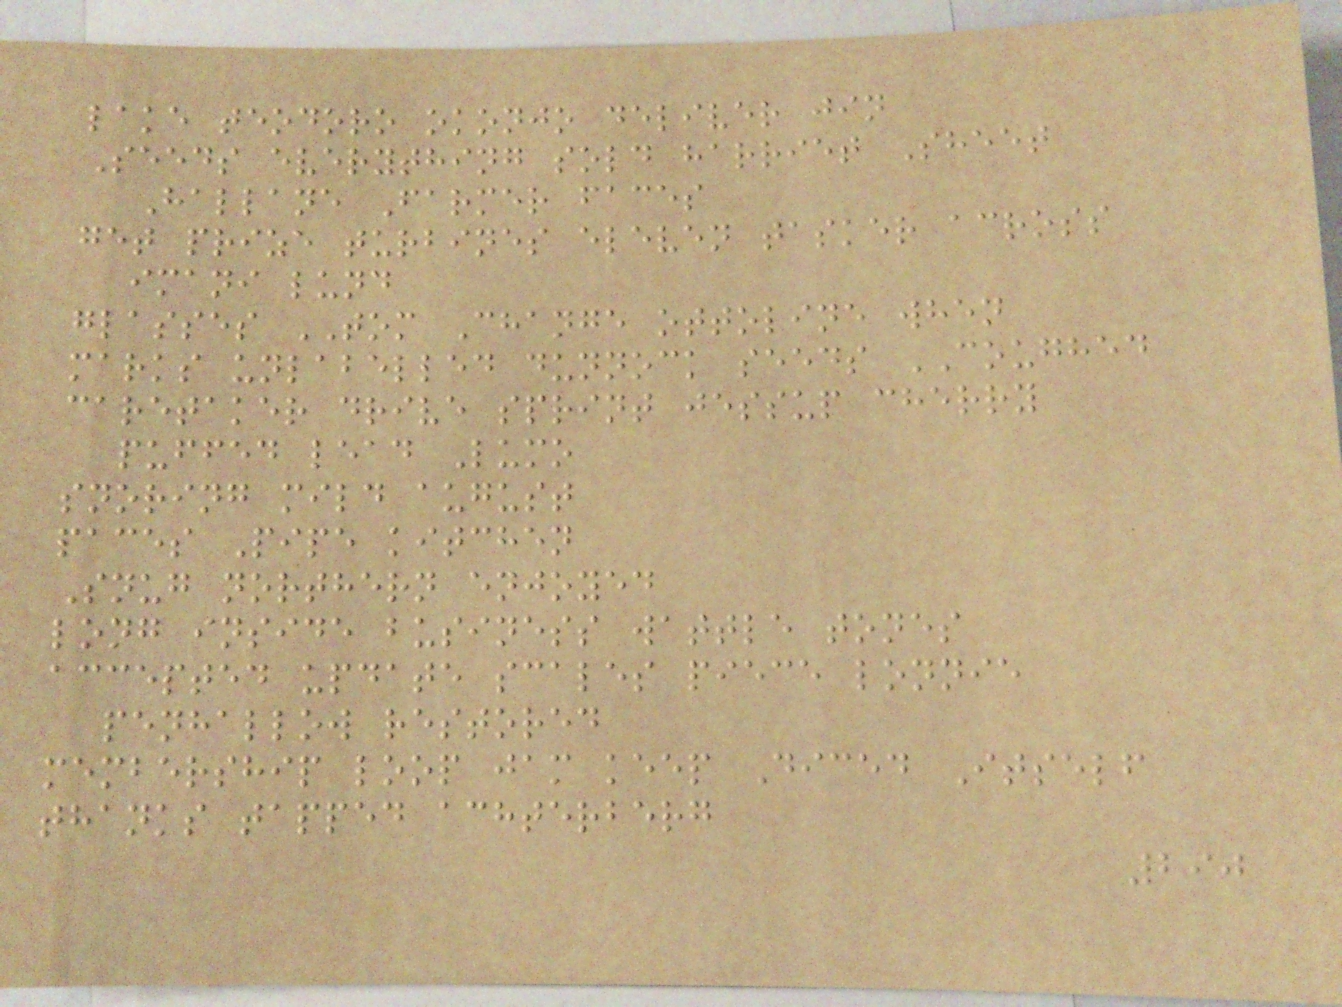lake teodoro okonjo deliver jin
Seeds everything sold harriet Sheet
Hallane Farmer faces
get prize turbines eleven tasker across
imani lund
glasses TOM Change ottoline when
marks unlabelled dunnock seeds COUGHED
caretaker drive sprint jessup cherry
puffed lead Lumo
snoring mild august
paces Pipe kitchen
Snug northern enjoyed
long inside business wattle tones
accepted update scales piece lonnie
penhallow restored
membership loop jam keep Diced Itself
thanks tapped achterberg
290
